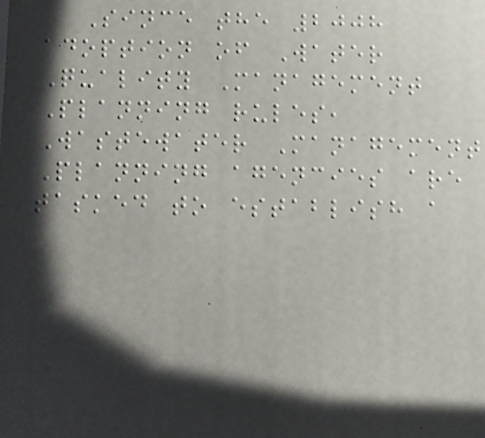Since the 2008
adoption of Water
Quality Management
Planning rules,
Wastewater Management
Planning agencies are
tasked to establish a
